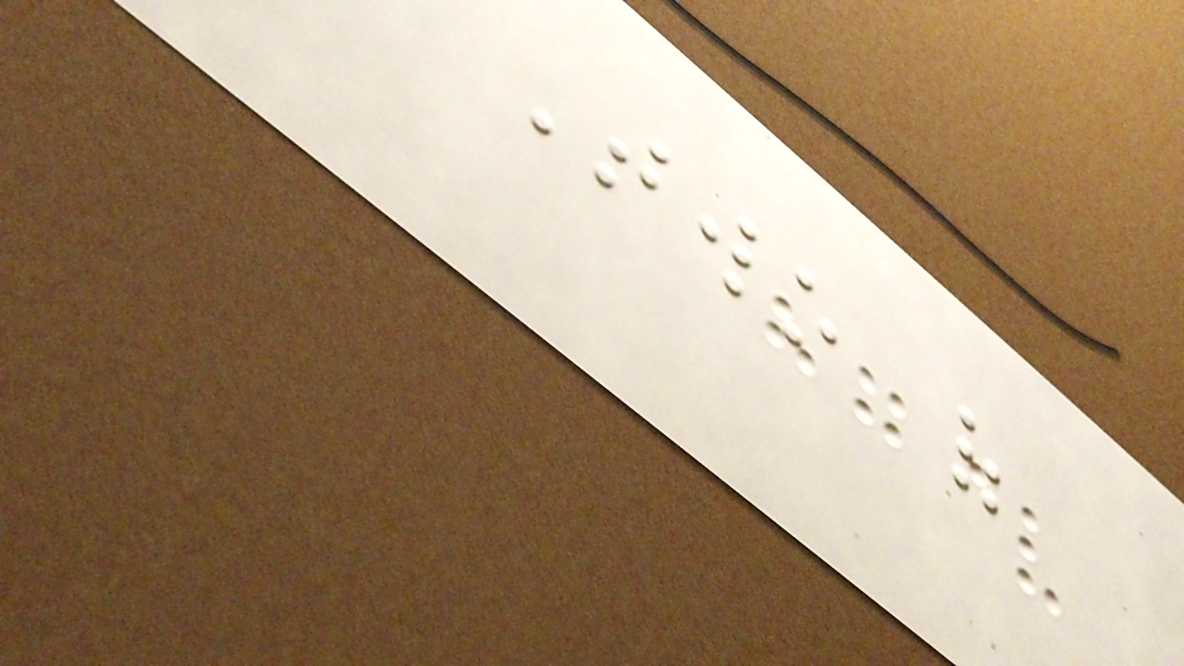Two of
